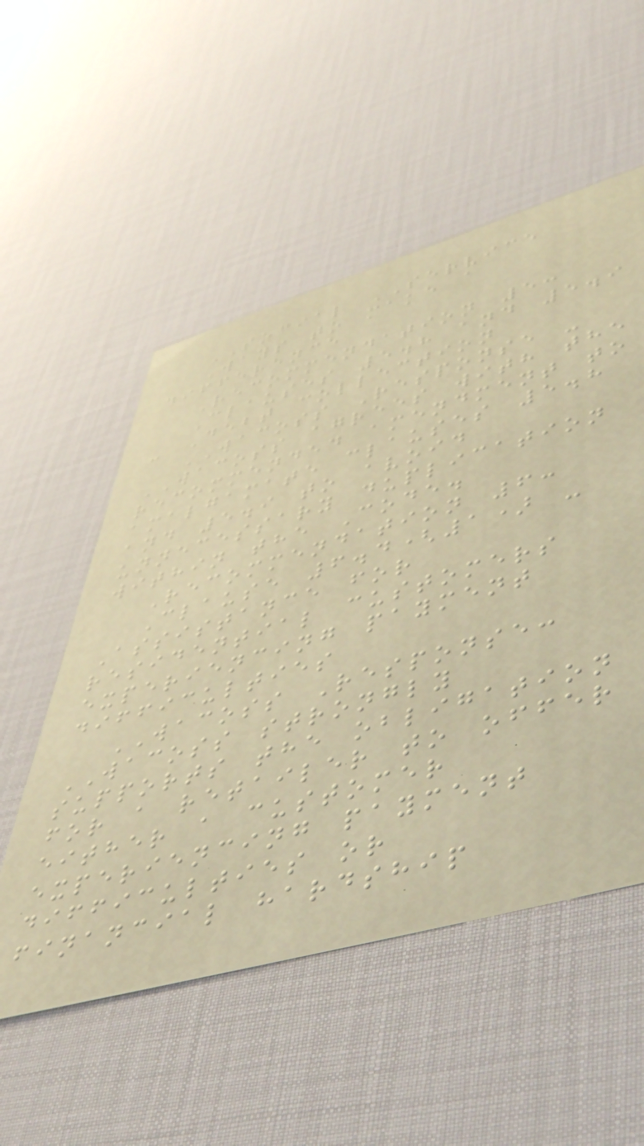SOCIAL SERVICE
Ways to make a
difference
Recommendation 5:
Clauses 5.8 and 5.9
- Debt collection
WACOSS Response -
WACOSS agrees with the
recommended amendment to
amalgamate clauses 5.8
and 5.9 to avoid
unnecessary duplication
within the Code.
Recommendation 6:
Clause 6.4(1) -
Assistance for
residential customers
experiencing payment
difficulties
WACOSS Response:
WACOSS strongly
supports the obligation
for a retailer to offer
either a customer
experiencing payment
difficulties or
financial hardship
